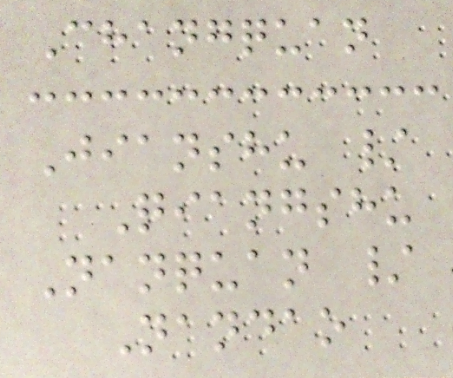Changquan
Jianshu /
Qiangshu
Nanquan /
Nandao
